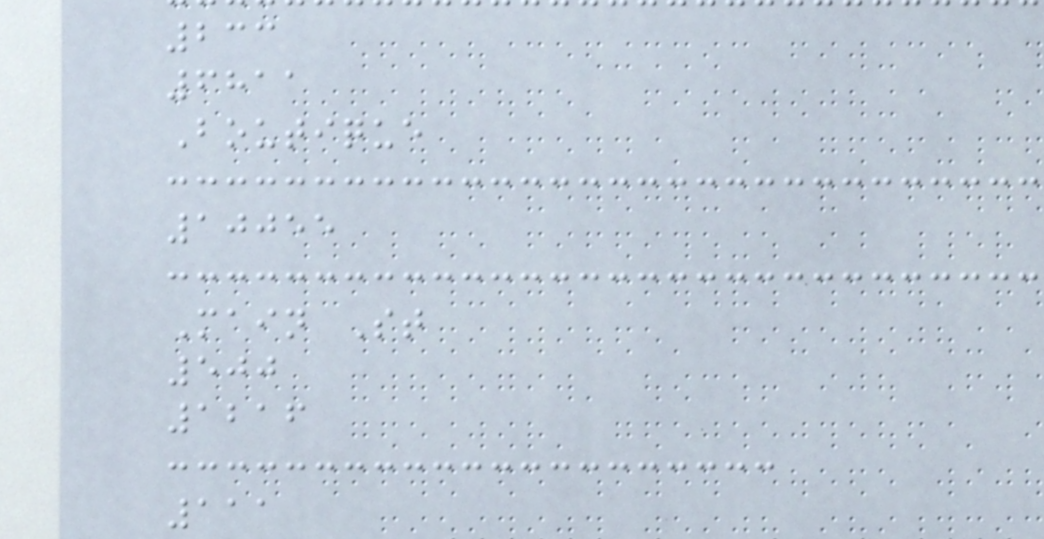233
6811
Boutique
10055
Main St
500
1216
111
